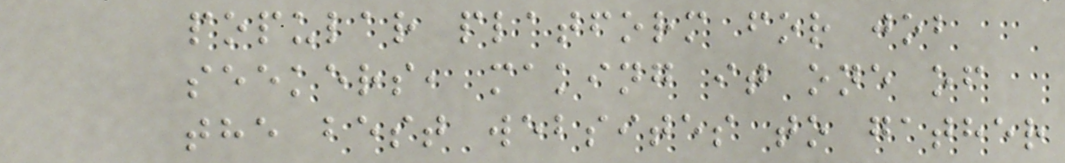popular platform for job
seekers, making it one of
the best websites to gather
